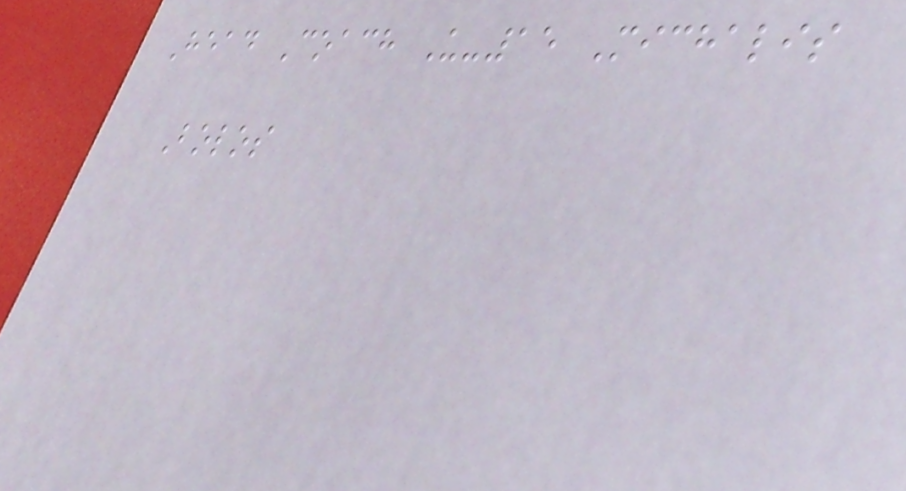Head Coach U-15 Michalis
Bolos
